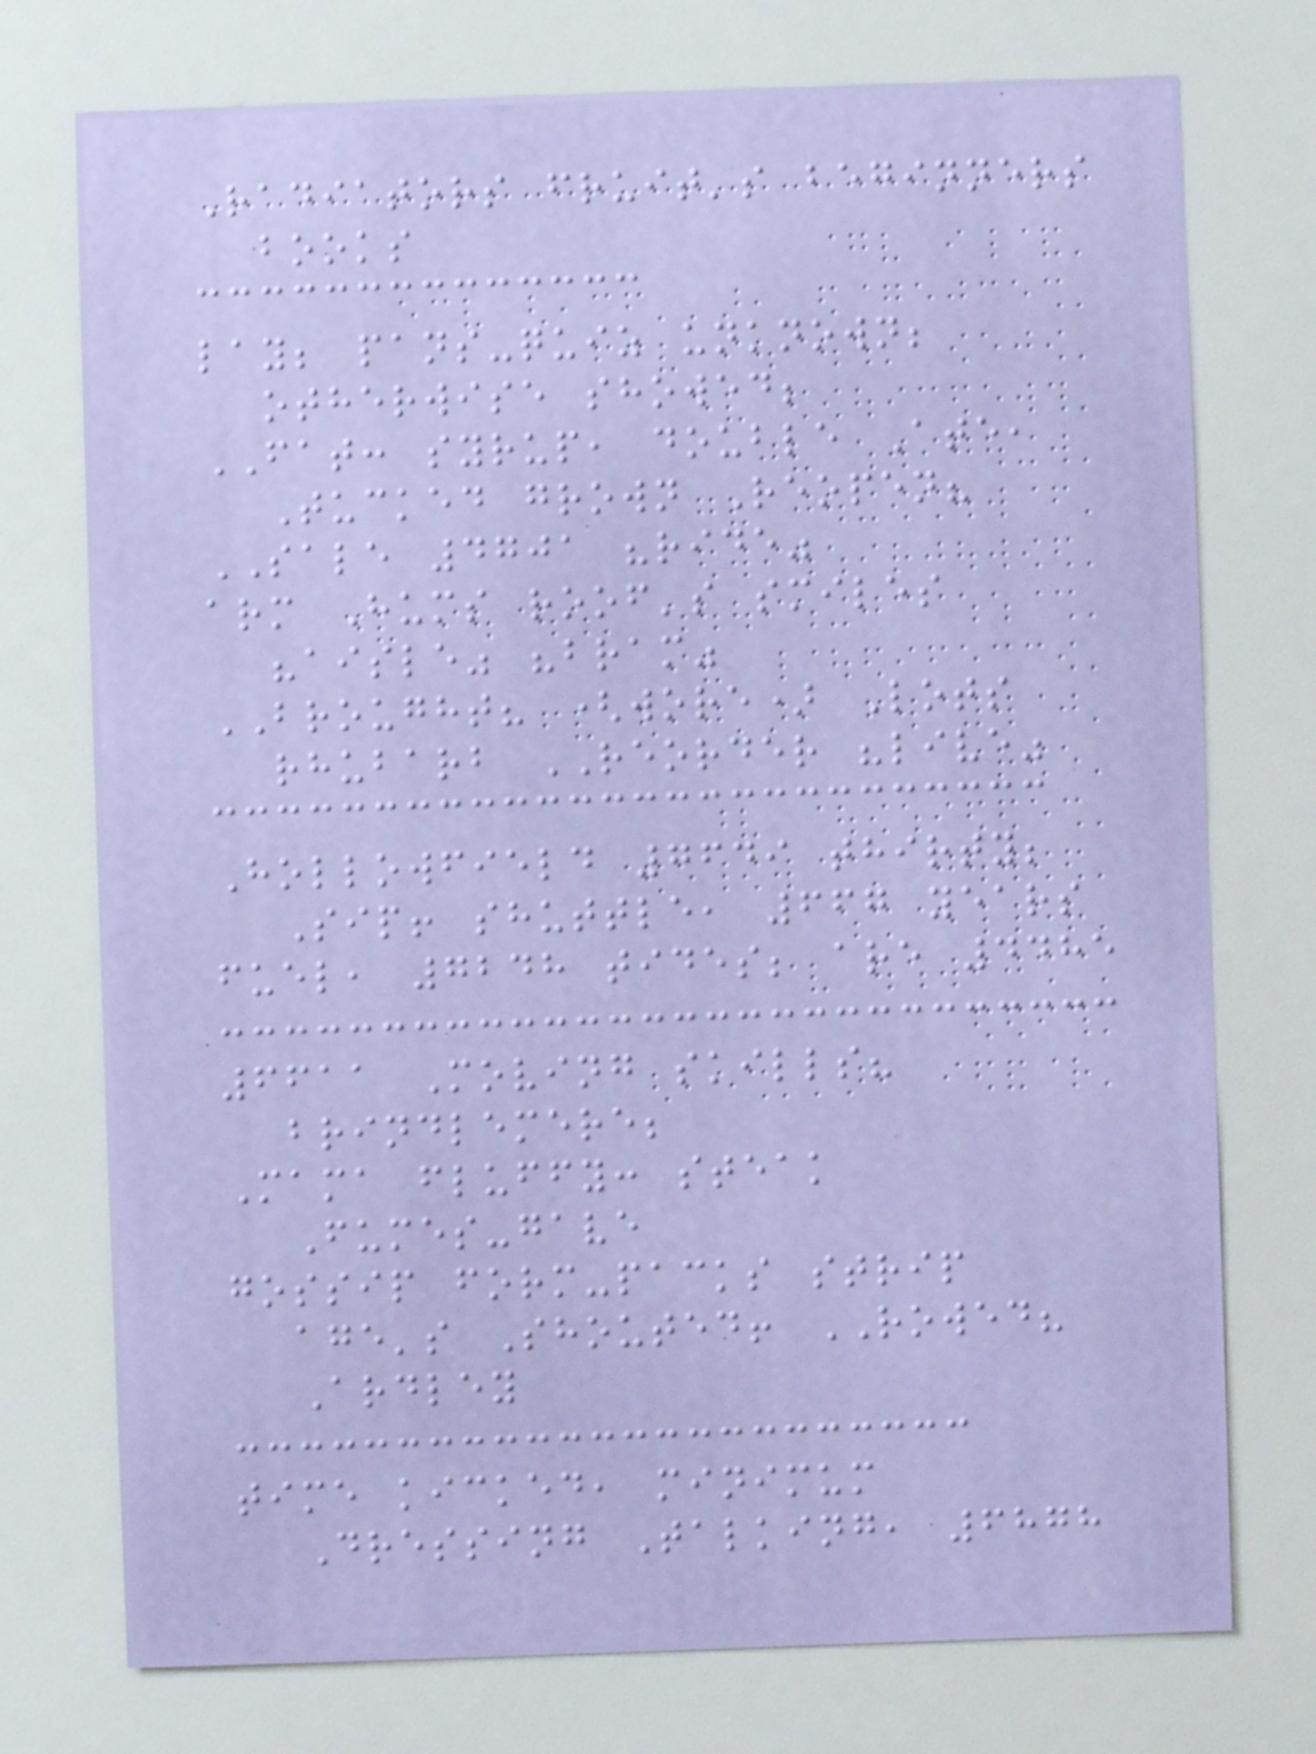Radiators fruit's beginners
books
lay; pans-quiz unknown;
otherwise showed;
FAT: syrup, double Ate,
Tucked grown Reopen?
SALE 4701 "ride"
arm Hums roof's smiles
"aisle" "bram"
BROUGHT? (wore) Lots
rhubarb REORDER "live"
Hollowfield 7649 thirty;
Sip! shuttle, 667 years
fuel, 7248 tides; are 4485
6611 Moving skills?
brindlemere;
Mama fluffy: steak
Fumes-gave
gossip form-packs strip
age's Shouted! ROWED?
Ardley
time kicked, minimum
Dressing Talking, 6878
